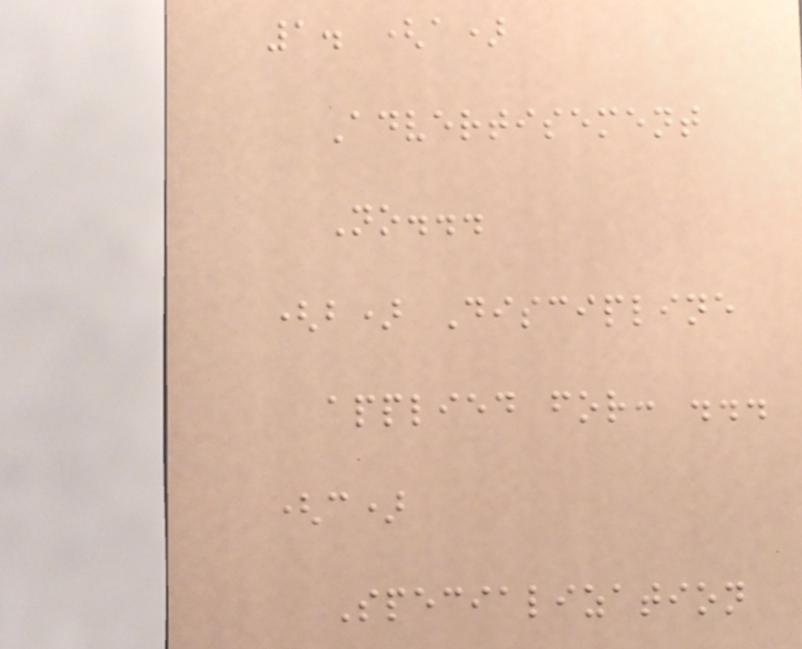1. (a)
Advertisement
No...
(b) Discipline
applied for: ...
(c)
Specialization
